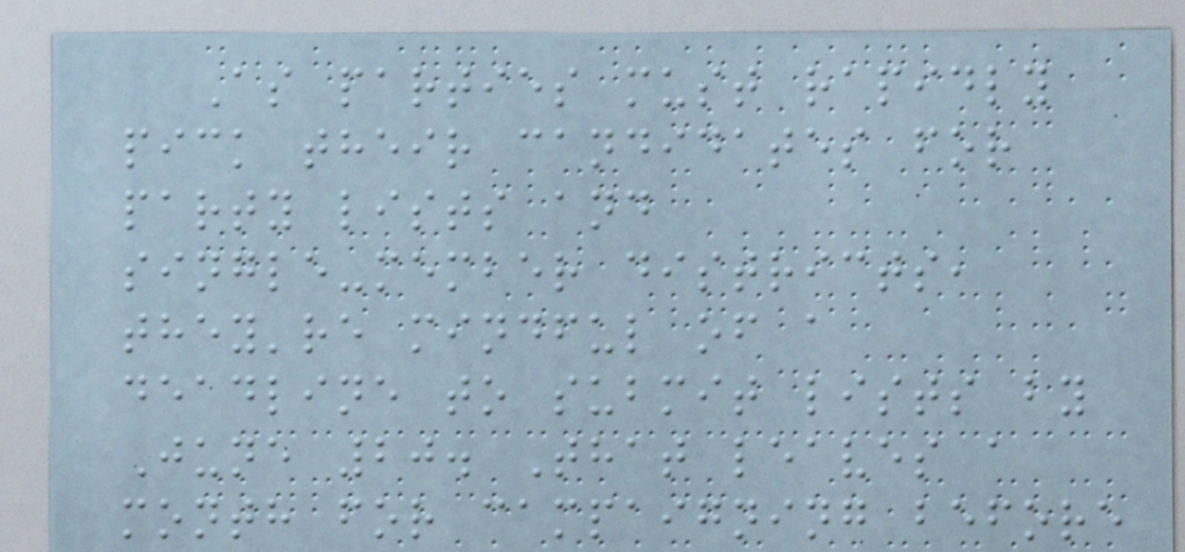As parties must rapidly
pick their candidates for
party lists and
single-member districts,
they're mindful of a
deadline to submit lists by
June 20. That leaves a
month for campaigning before
